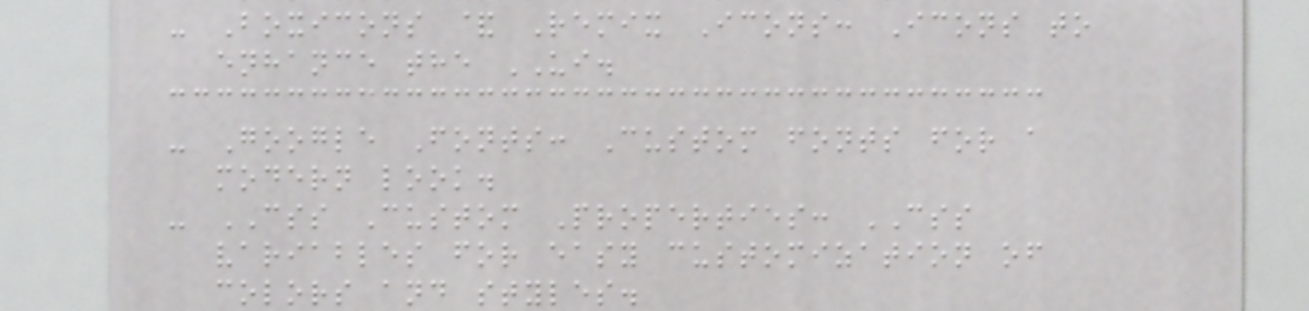- Boxicons & Remix Icons: Icons to
enhance the UI.
- Google Fonts: Custom fonts for a
modern look.
- CSS Custom Properties: CSS
variables for easy customization of
colors and styles.
